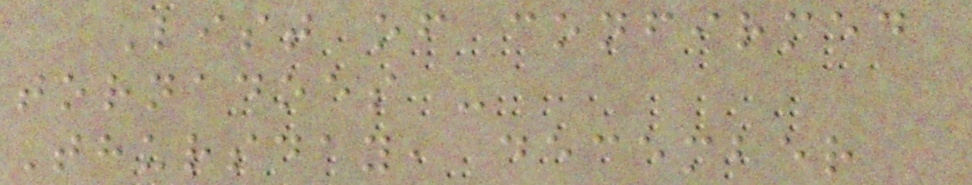List of confirmed
tornadoes -
Thursday, december
